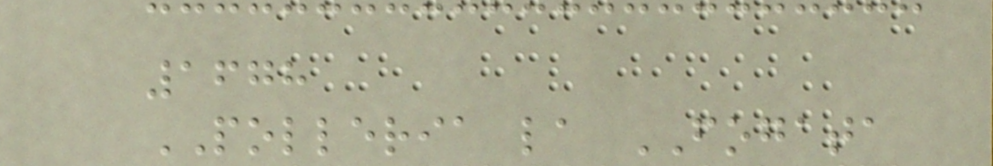1678
POLLERIA la FOGATA
